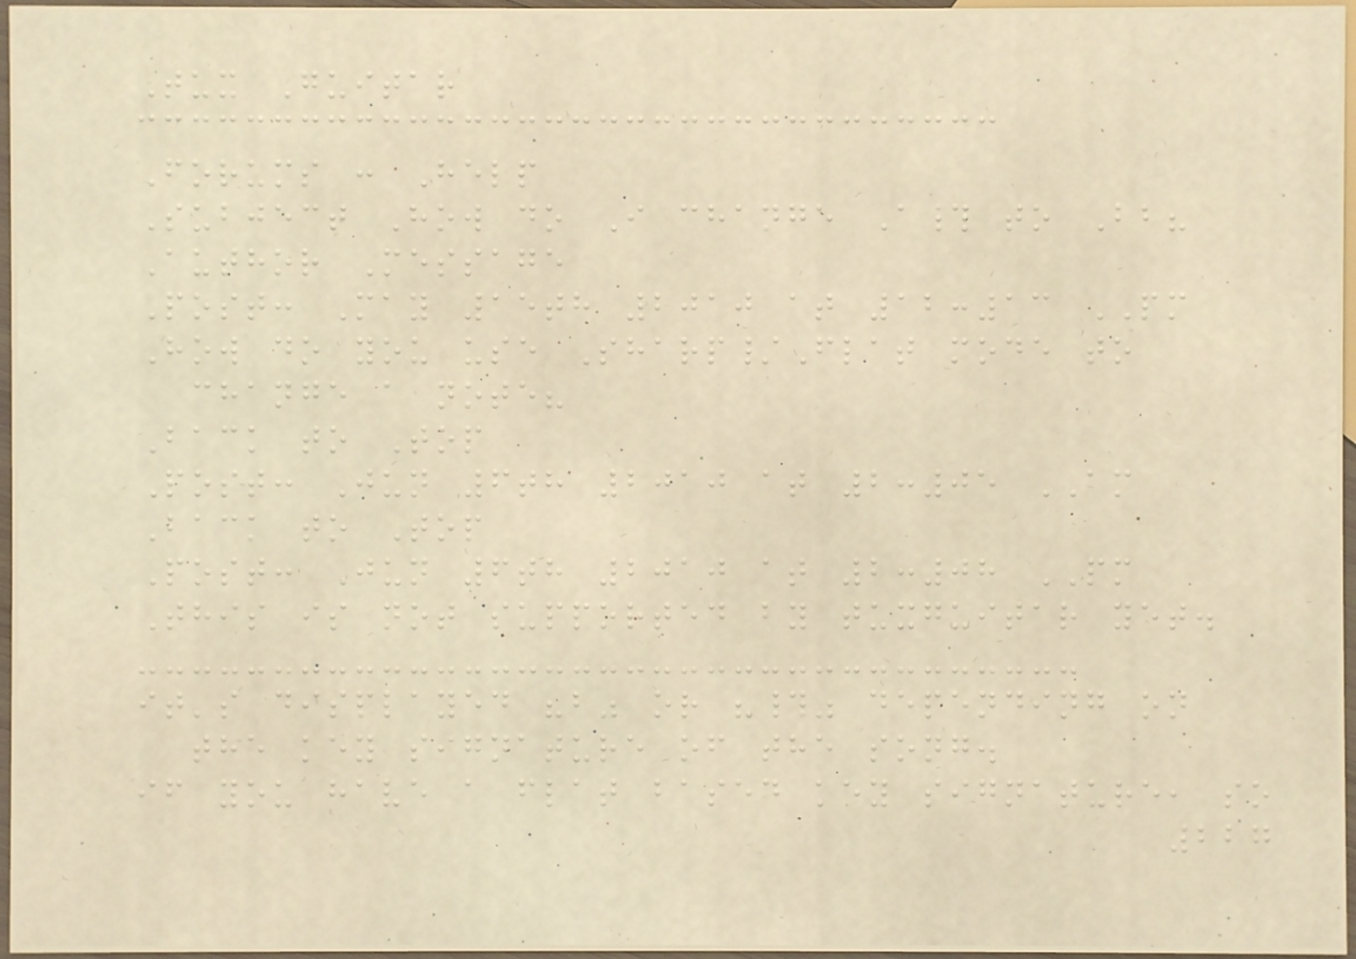Tux Guitar
Forums : Help
Subject How do I change A# to Bb?
Author Message
Post: May 15th 2010 at 12:13 PM
How do you use Sharp/Flat mode to
change a note?
Back to Top
Post: Jun 6th 2010 at 2:05 AM
Back to Top
Post: Jun 6th 2010 at 2:08 PM
This is not supported by tuxguitar yet.
it's displayed "b" or "#" depending on
the key signature of the song.
if you have a flat based key signature, so
227
